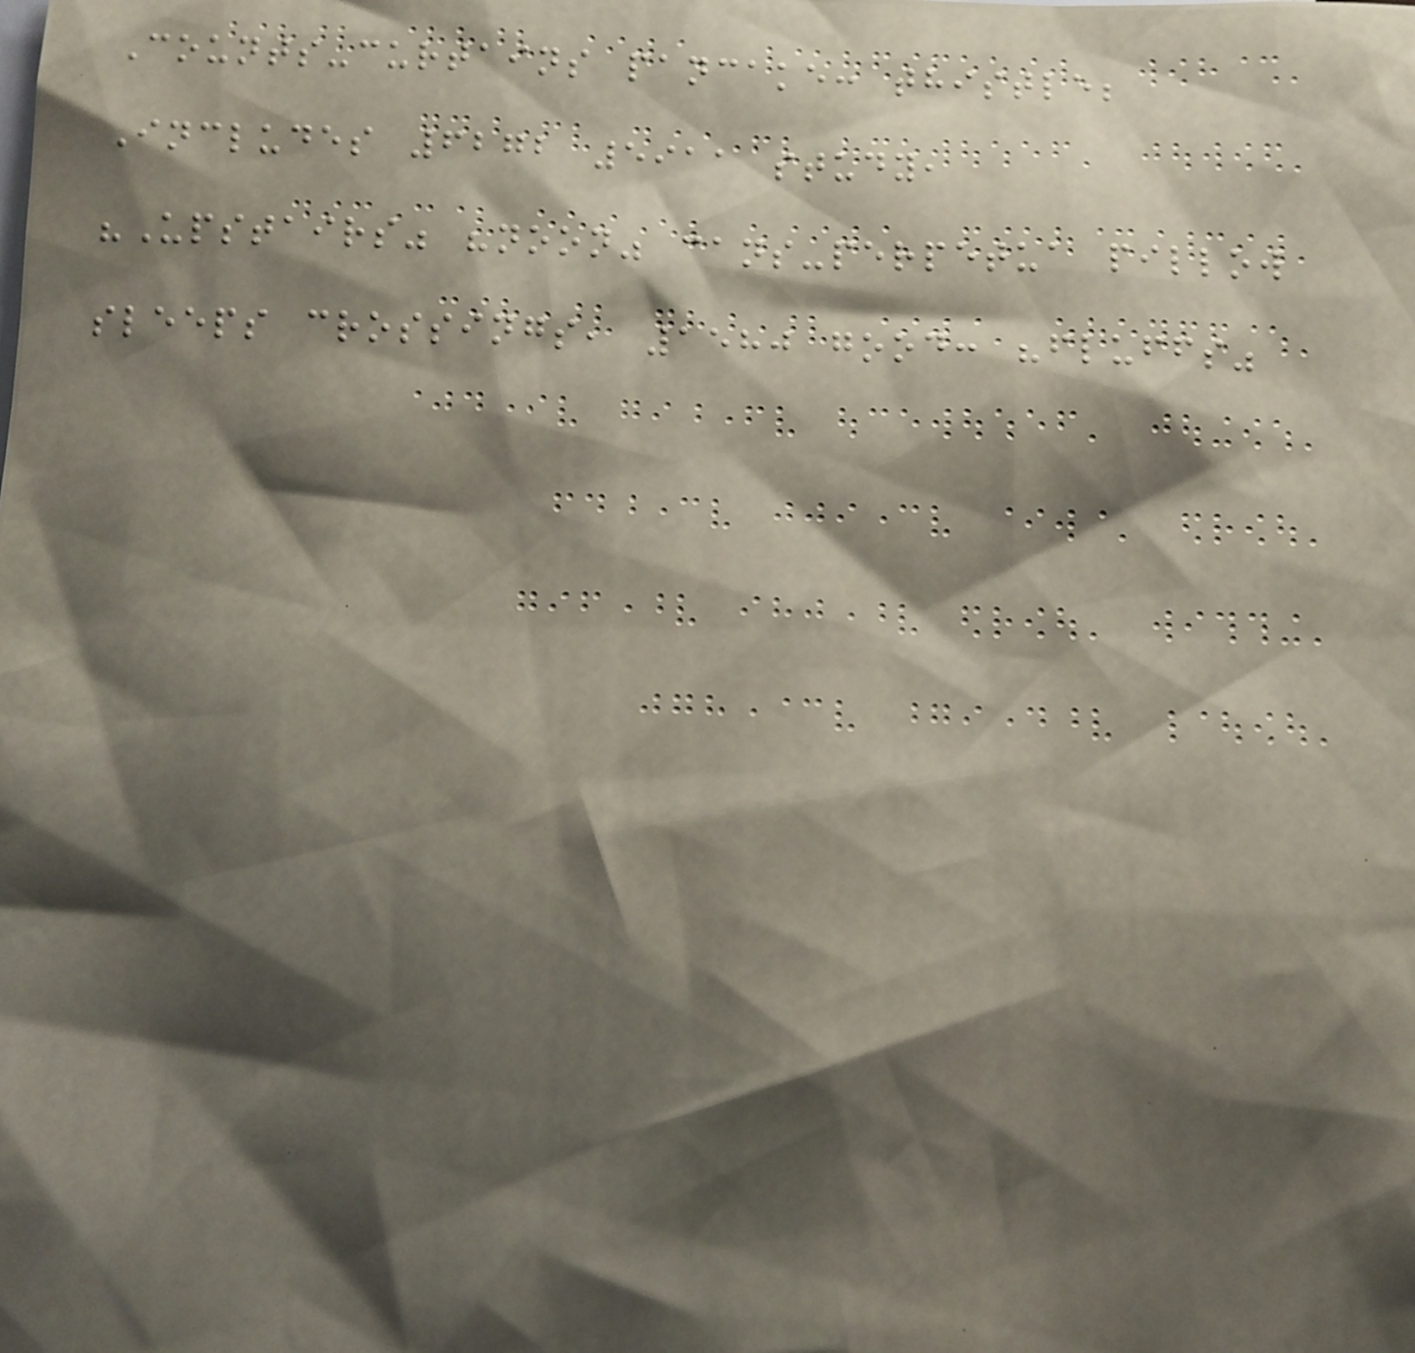Counts-curtains pancake: thistle;
Includes 6272 5911 study,
"Upstairs" "noon" cans-perpetua pillow
sleeps crossings, 1580 good: "fluffs"
